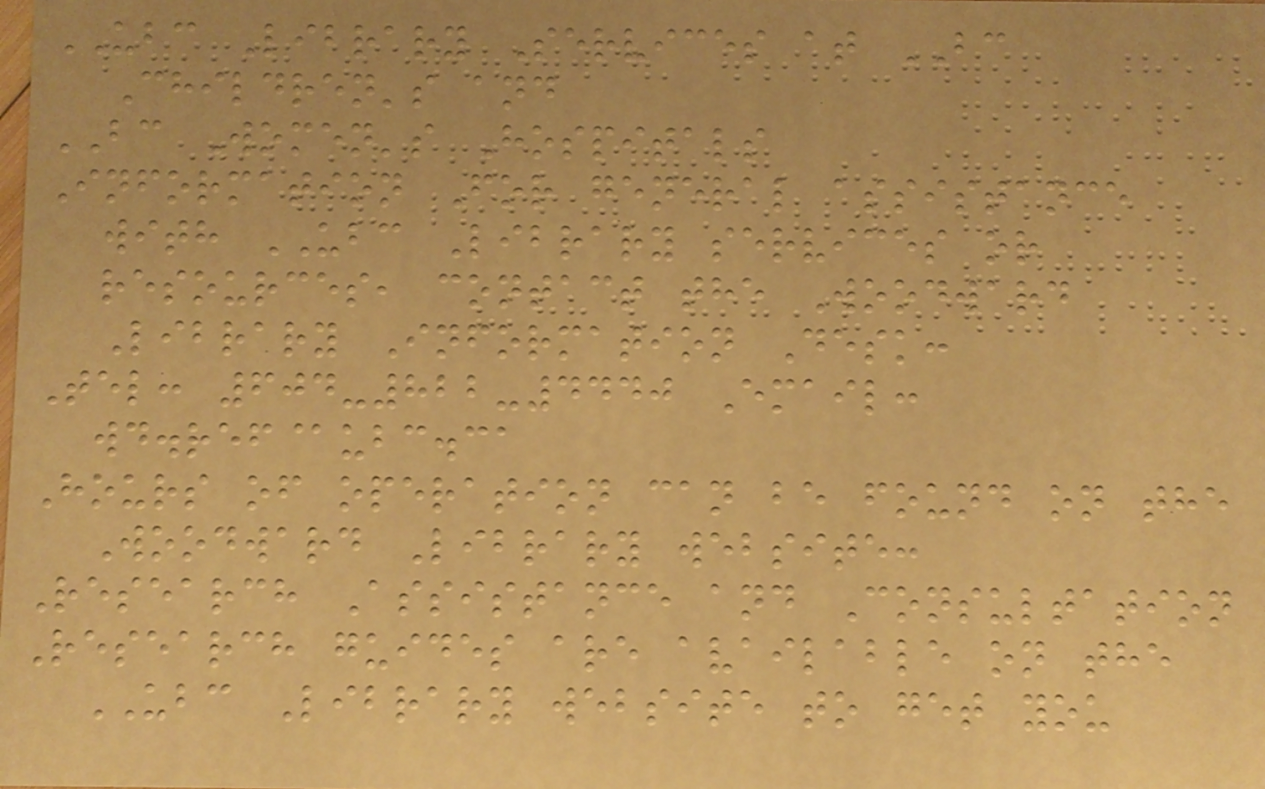UBC Library Services at BC
Children's and
BC Women's Hospitals
Information For general assistance
with UBC Library services or
resources, contact the Woodward
Library Information Desk:
Tel: 604-822-4440 Email:
wd.ref@ubc.ca
Hours of operation can be found on the
Woodward Library website:
Research Assistance and Consultation
Research guides are available on the
UBC Library website to get you
